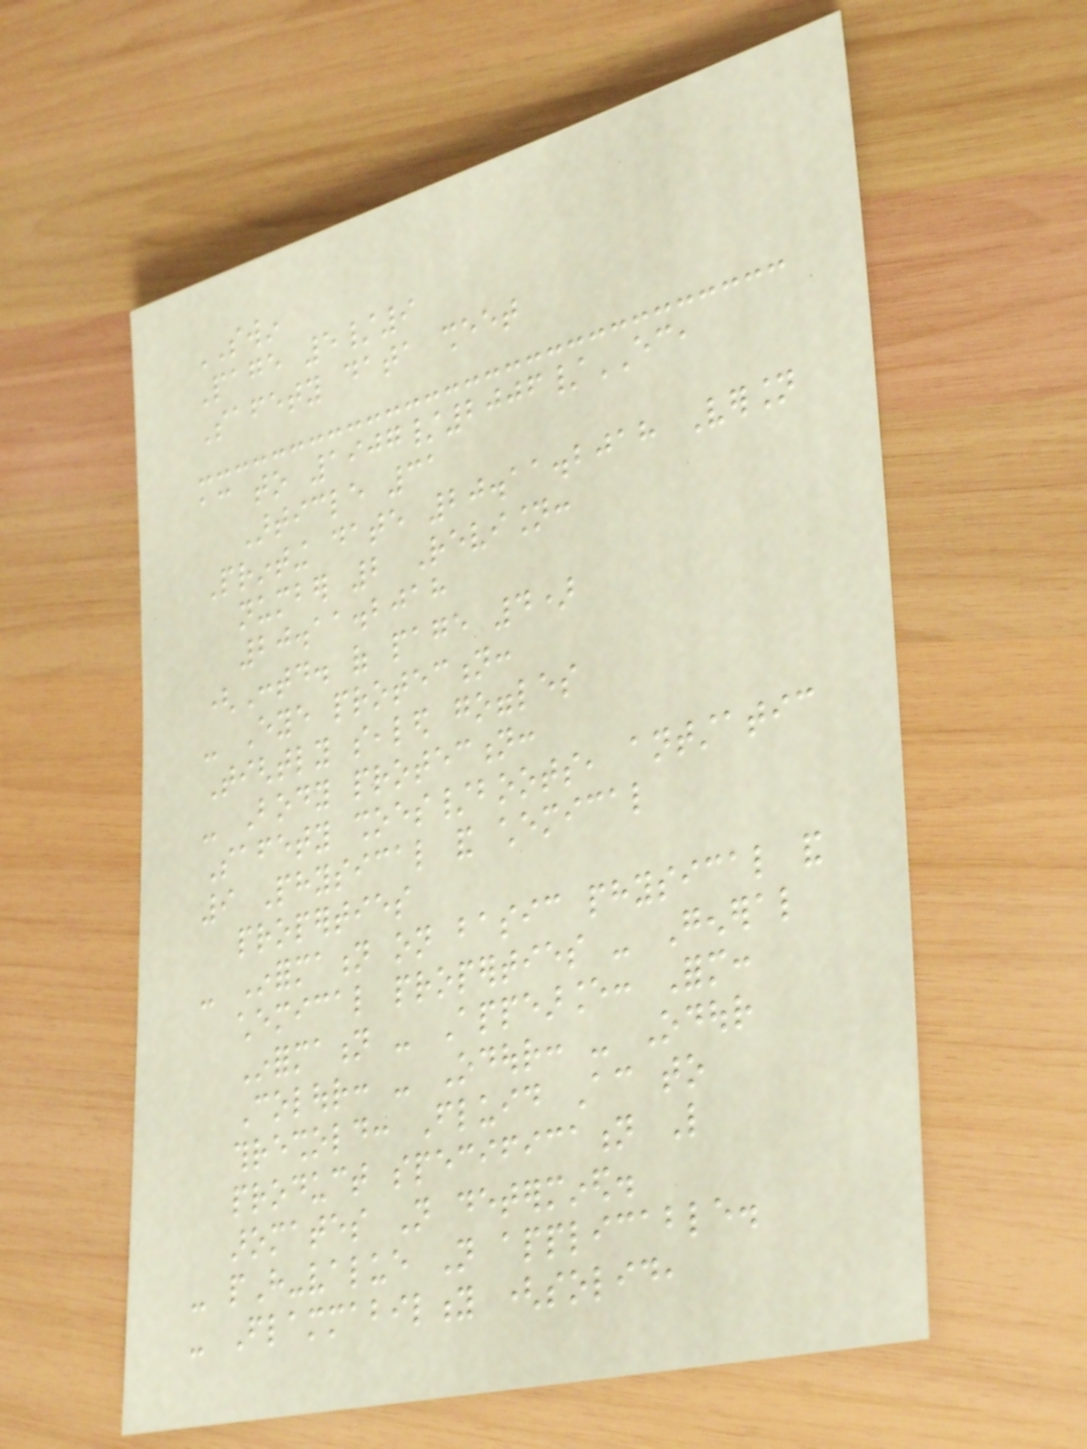SWIN
Page 5/9
Safety data sheet
according to 1907/2006/EC,
Article 31
Printing date 20.11.2018 Version
number 2 Revision:
20.11.2018
(Contd. of page 4)
- Eye protection:
Tightly sealed goggles
- Body protection:
Safety shoes/boots, antstatic
9 Physical and chemical
properties
- Information on basic physical and
chemical properties - General
Information - Appearance: Form:
Colour: - Odour: - Odour
threshold: Fluid According to
product specification Like
aromates Not determined.
- pH-value Not applicable.
- Flammability (solid,
